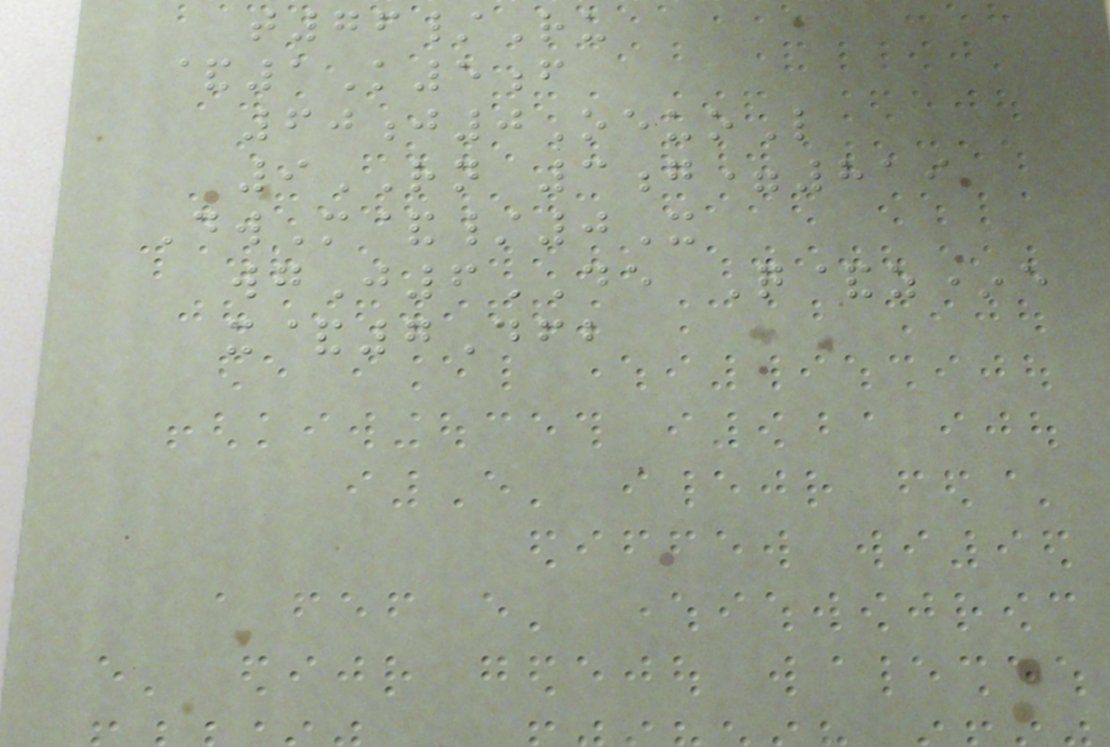t76/Ru
&1K5f
60j0OeuoL
9RN 3g=819
DwM&/0X
wgJ6DE Q&z*e
x&7Dfb
